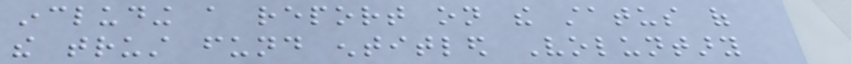including a report on the status of
the trust fund entitled Voluntary
